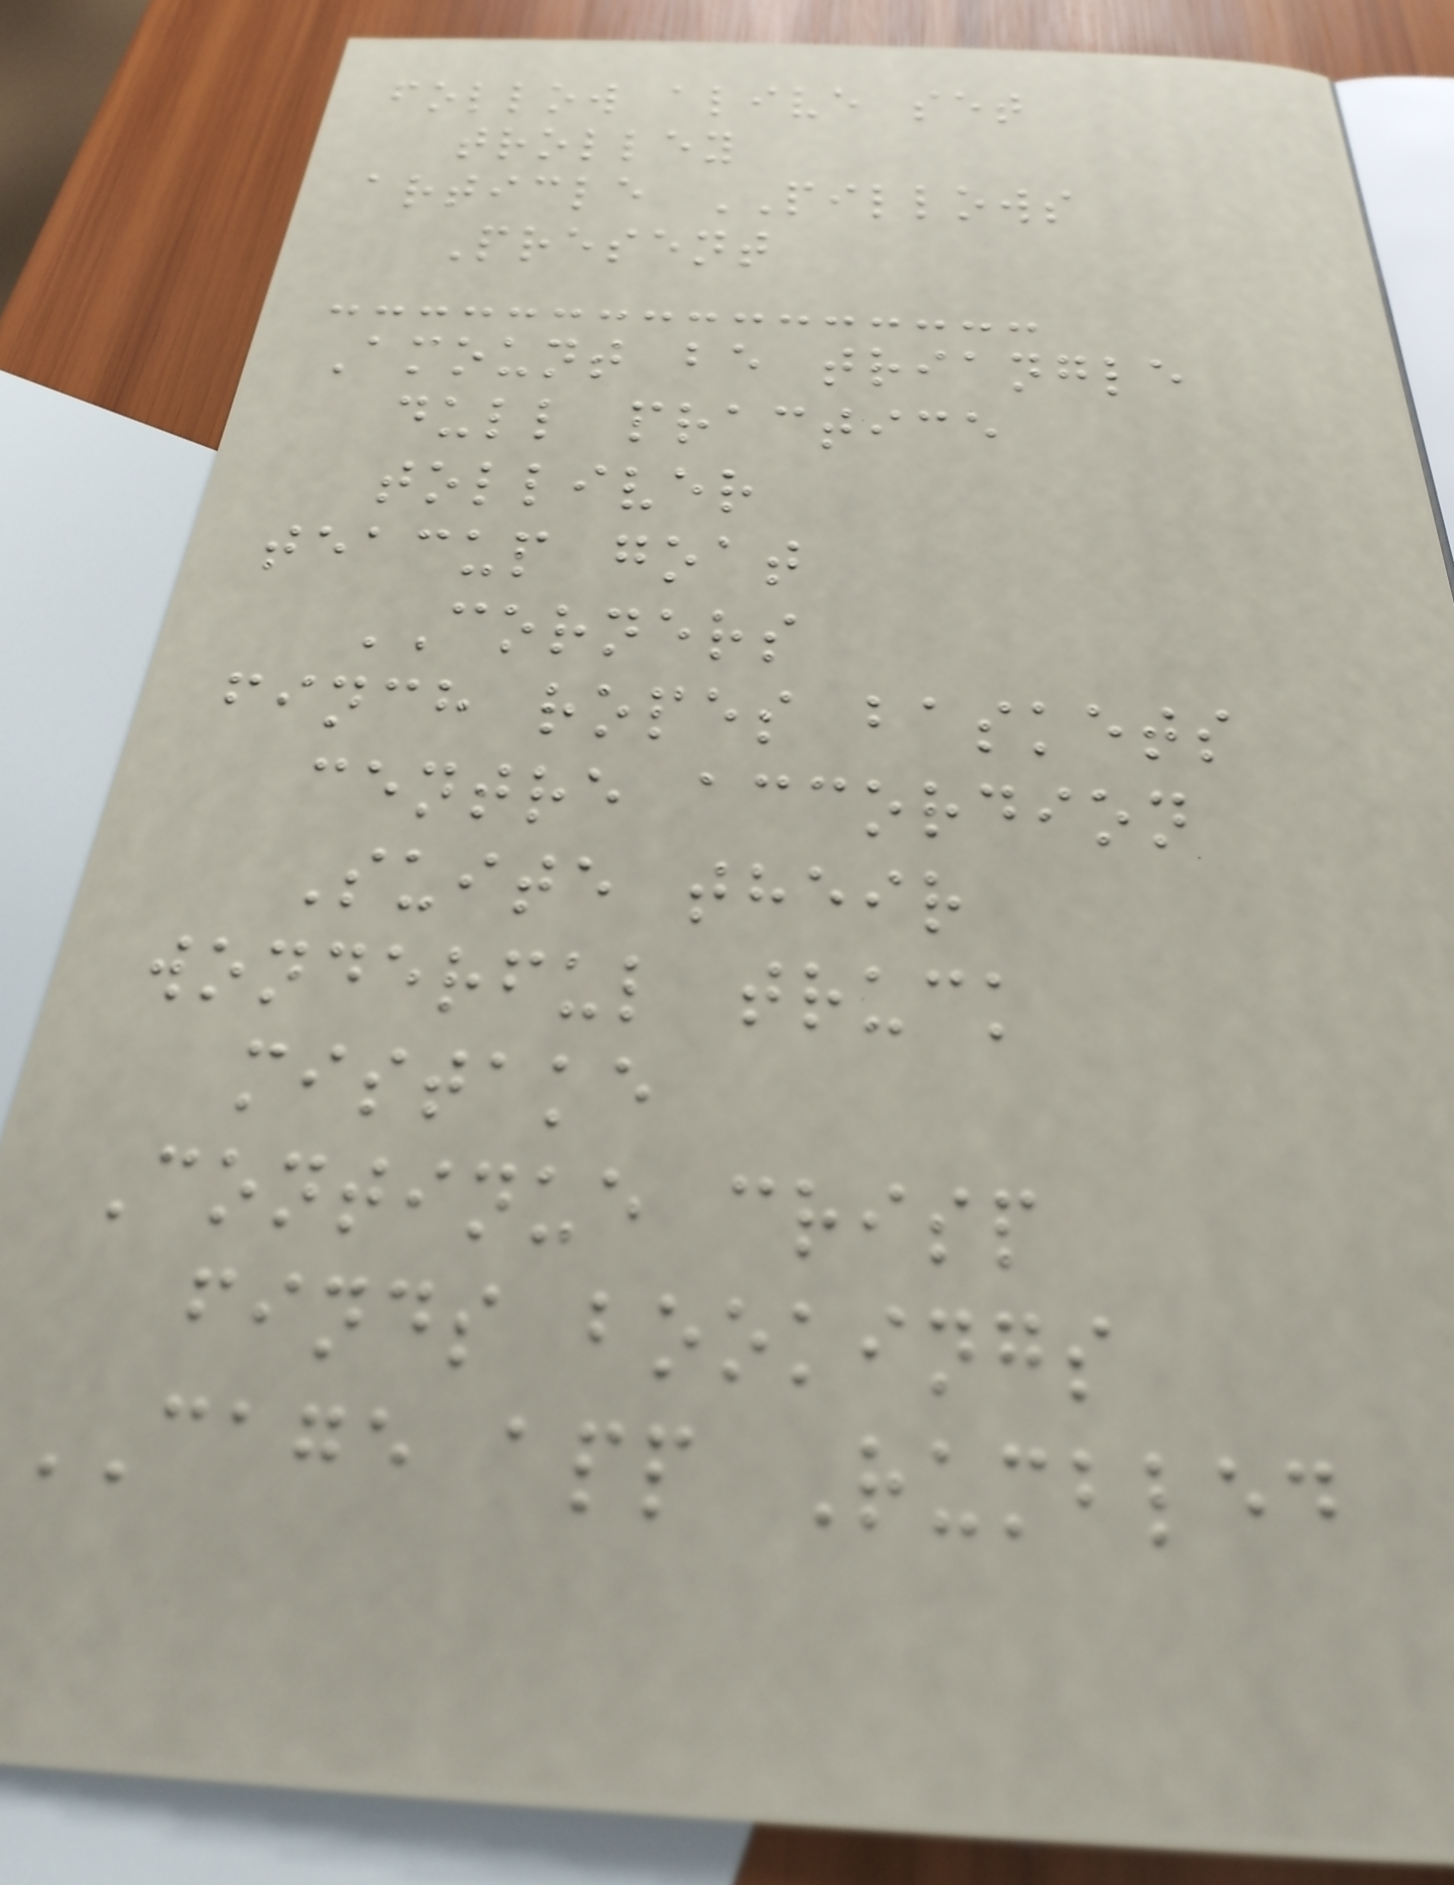follow alive set
trolley
article PILLOWS
Present
Amount be triangle
dull practice
tolliver
teacup goat
CORNERS
finch ropes baskets
centre accordion
Suite their
wonderful truck
mistake
Continue crisp
finds bookings
CAGE app Rumbled
